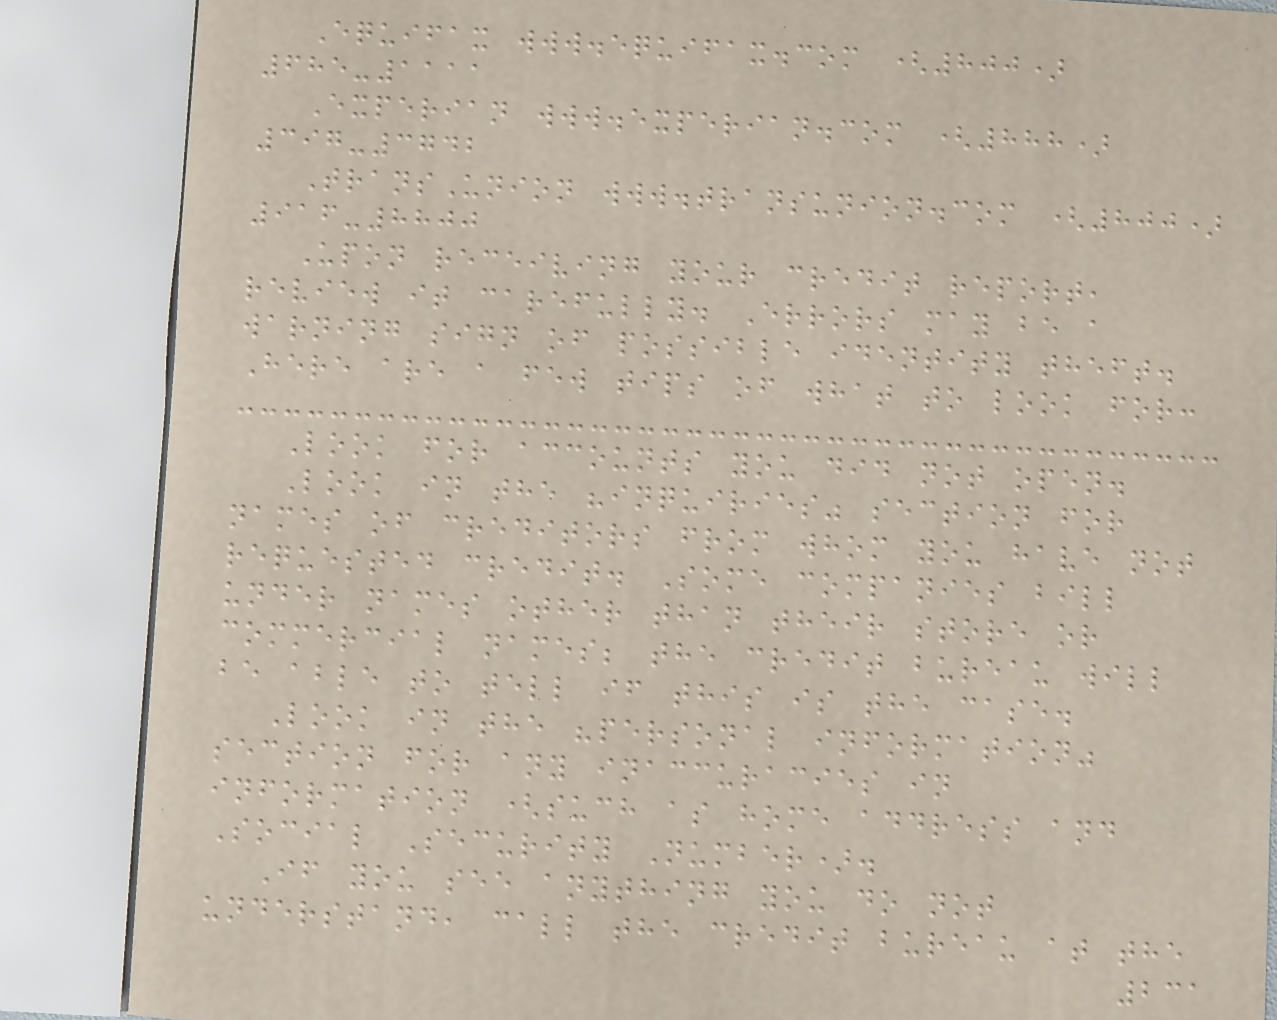Equifax www.equifax.com (800)
685-1111
Experian www.experian.com (888)
397-3742
TransUnion www.transunion.com (800)
916-8800
Upon receiving your credit report,
review it carefully. Errors may be a
warning sign of possible identity theft.
Here are a few tips of what to look for:
Look for accounts you did not open.
Look in the "inquiries" section for
names of creditors from whom you have not
requested credit. Some companies bill
under names other than their store or
commercial names; the credit bureau will
be able to tell if this is the case.
Look in the "personal information"
section for any inaccuracies in
information (such as home address and
Social Security Number).
If you see anything you do not
understand, call the credit bureau at the
231
